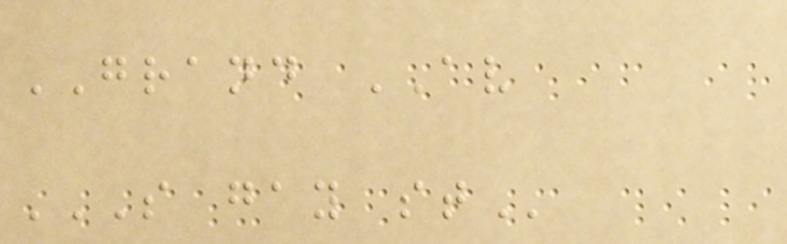GRAND AV
S GAY ST
